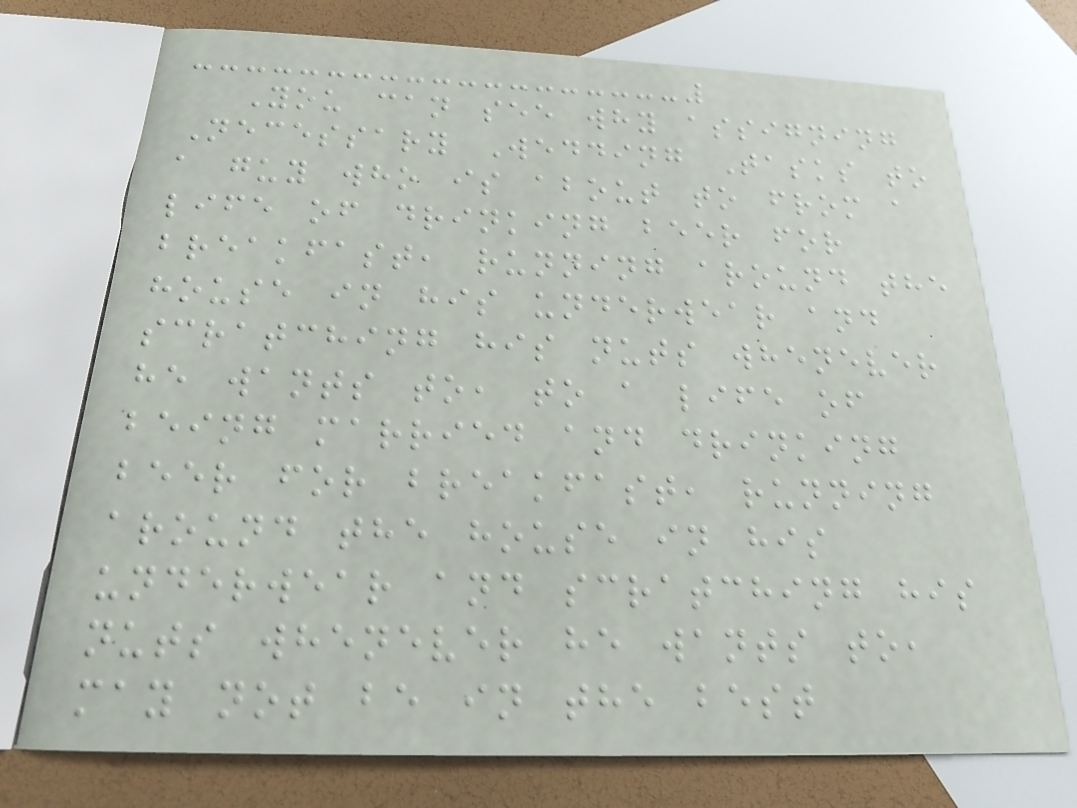You can see why assigning
Necessary Wedding Tasks to
a guy who is about to from a
life of drinking beer for
breakfast, running around the
house in his underwear and
scratching his nuts whenever
he wants to, to a life of
being married and drinking
beer for breakfast, running
around the house in his
underwear and scratching his
nuts whenever he wants to,
may not be in the best
